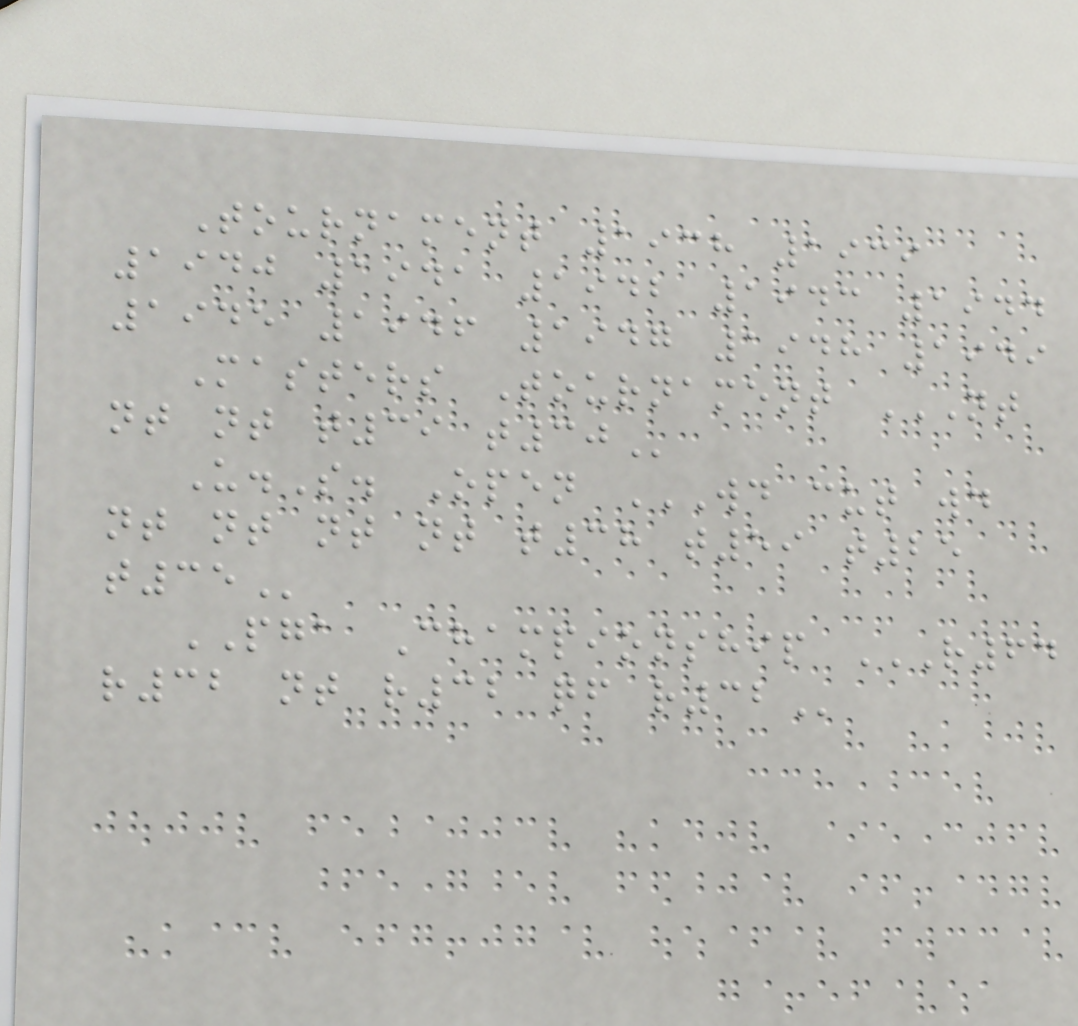Tournament 1938 1939
1940 1941 1942 1943 1944
1945 1946 1947 1948 1949
Masters Tournament NT
NT NT T39 T30
U.S. Open WD CUT WD
NT NT NT NT T38 T59 T25
T35
PGA Championship R64
R32 NT R32 QF R32
